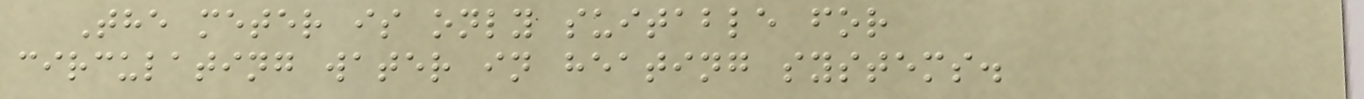The meter is only suitable for
circulating water in heating systems.
